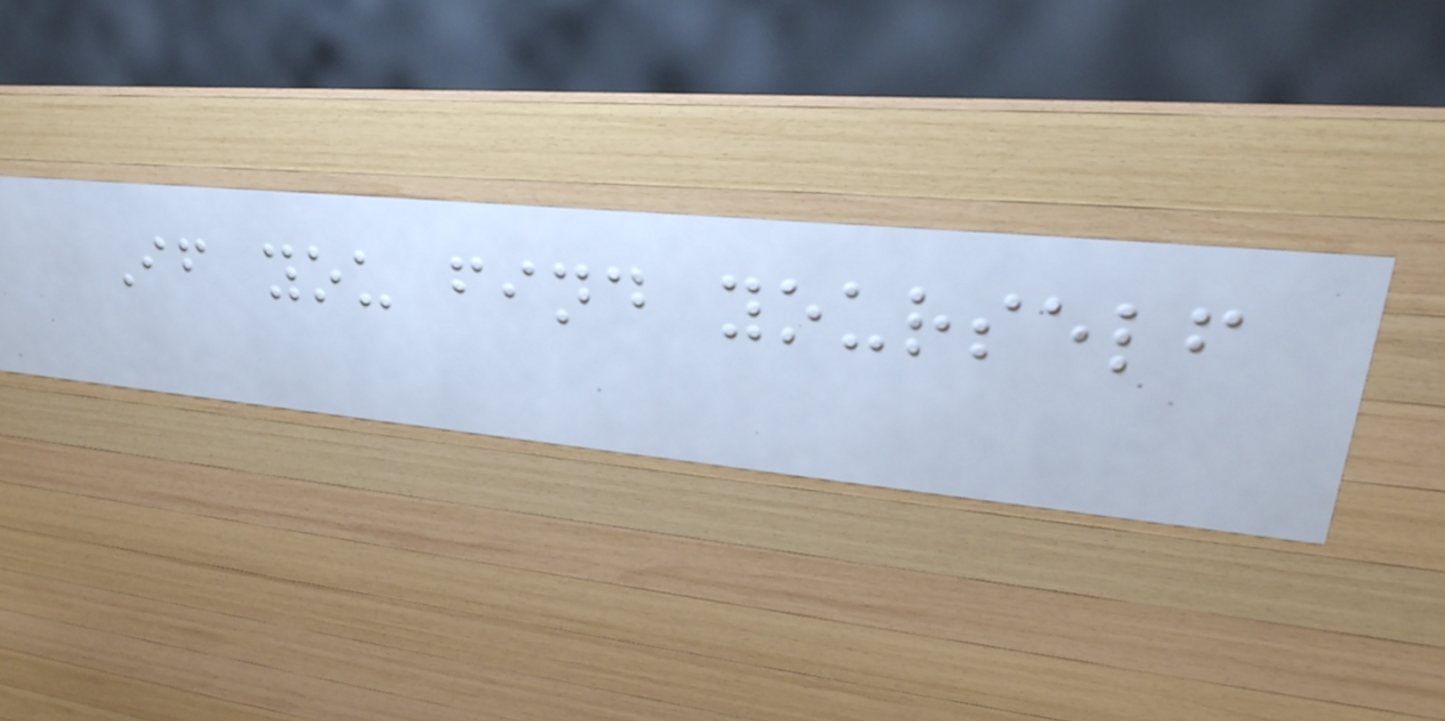If you find yourself
